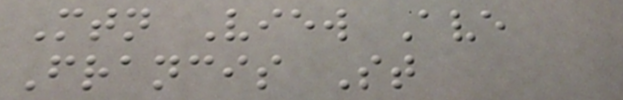Mtn View Ave
Francis St
